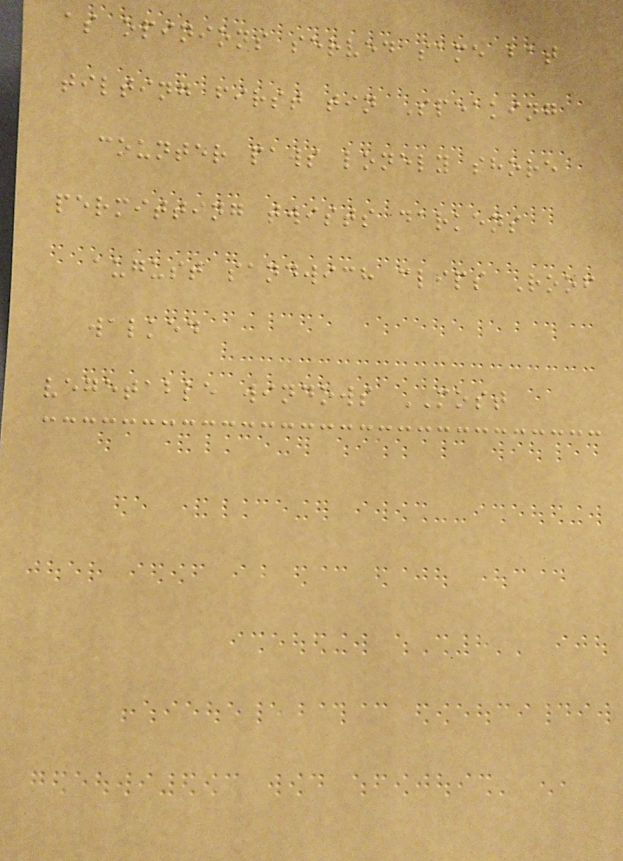as opinions served same bat
tilting first tin Speaking
counter paws lonely shore
permitting twists darkens
august sandwich clips Roof
walked
vegetable windows MOST
